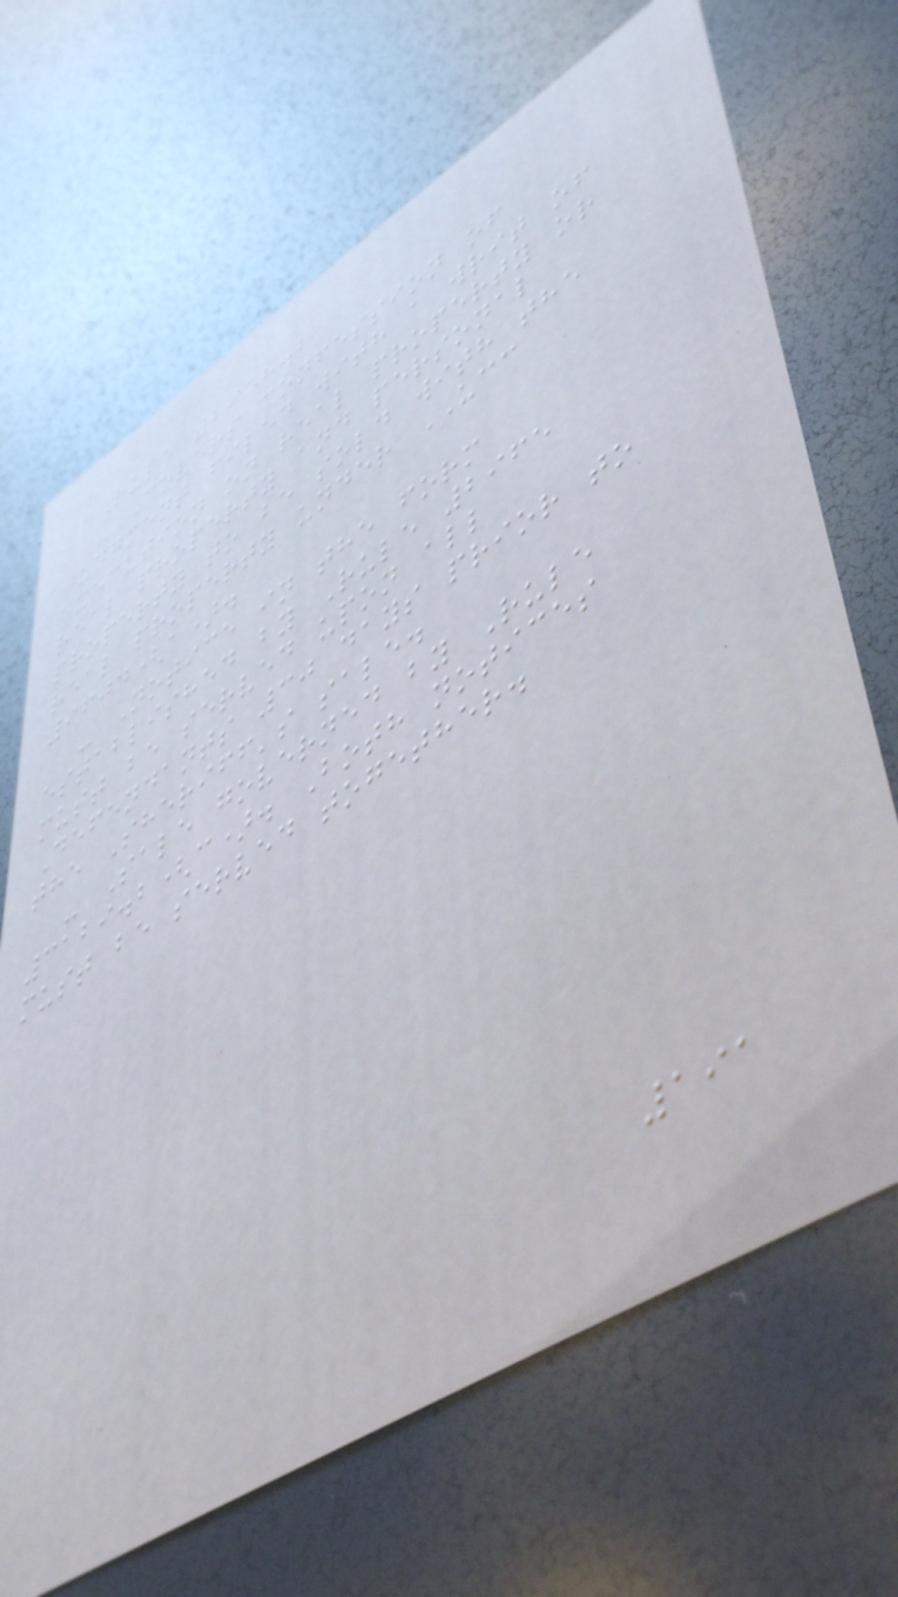Rule 2958.2
- Covers confession of
judgment filed with a writ of
execution on real property or
real property and personal
property to be sold with the
real property under UCC
9604(a).
- Notice in the form
established by Rule 2965
must be served upon all
Defendants 30 days prior to
the Sheriff's sale.
- Sale governed by Rule
3129.2(c). Both notices
must be served together.
191
